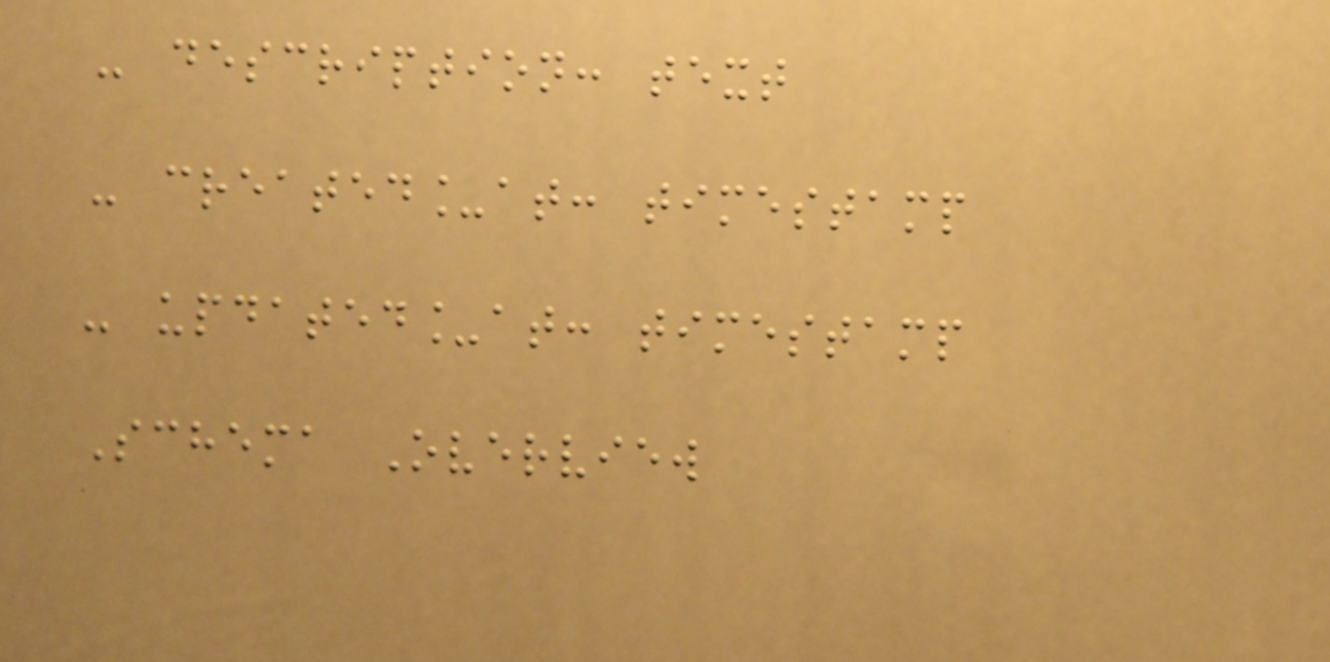- description: text
- created_at: timestamp
- updated_at: timestamp
Schema Overview
